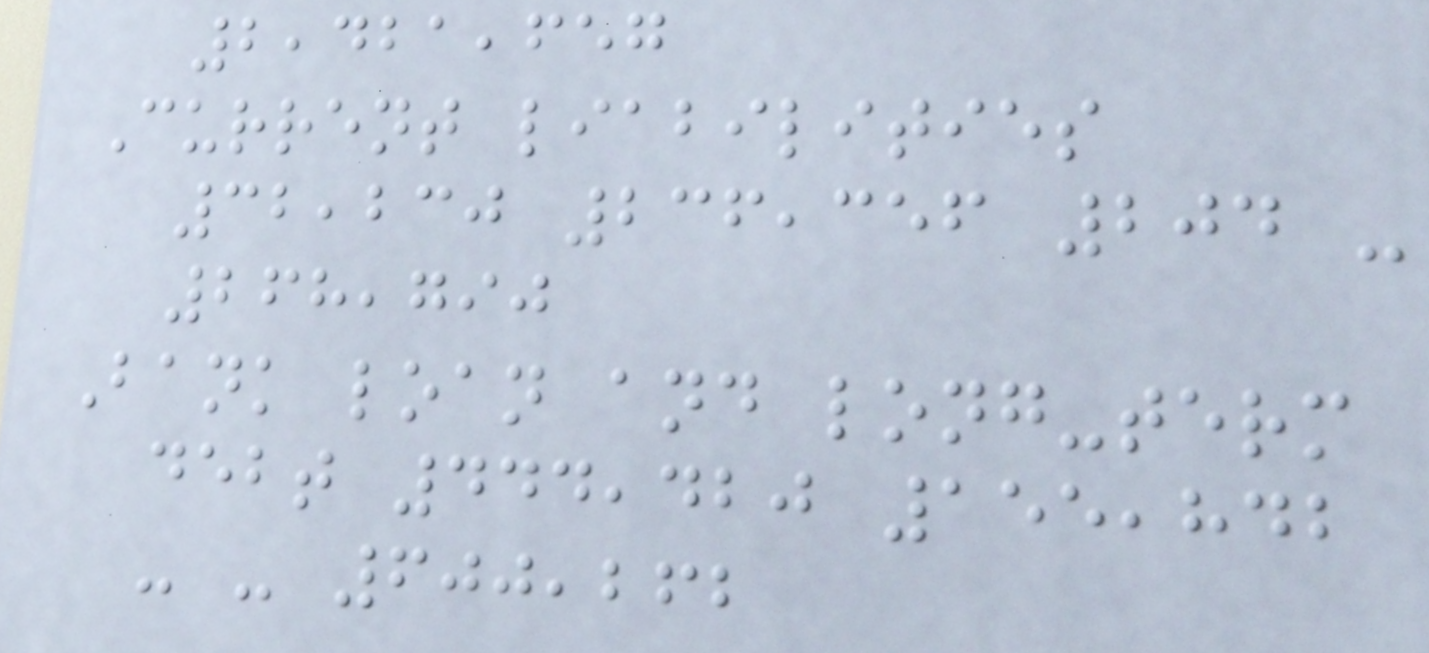2,421,657
Current liabilities
32,230 236,356 204 -
268,790
Bank loan and long-term
debt 444,420 155,842
- - 600,262
